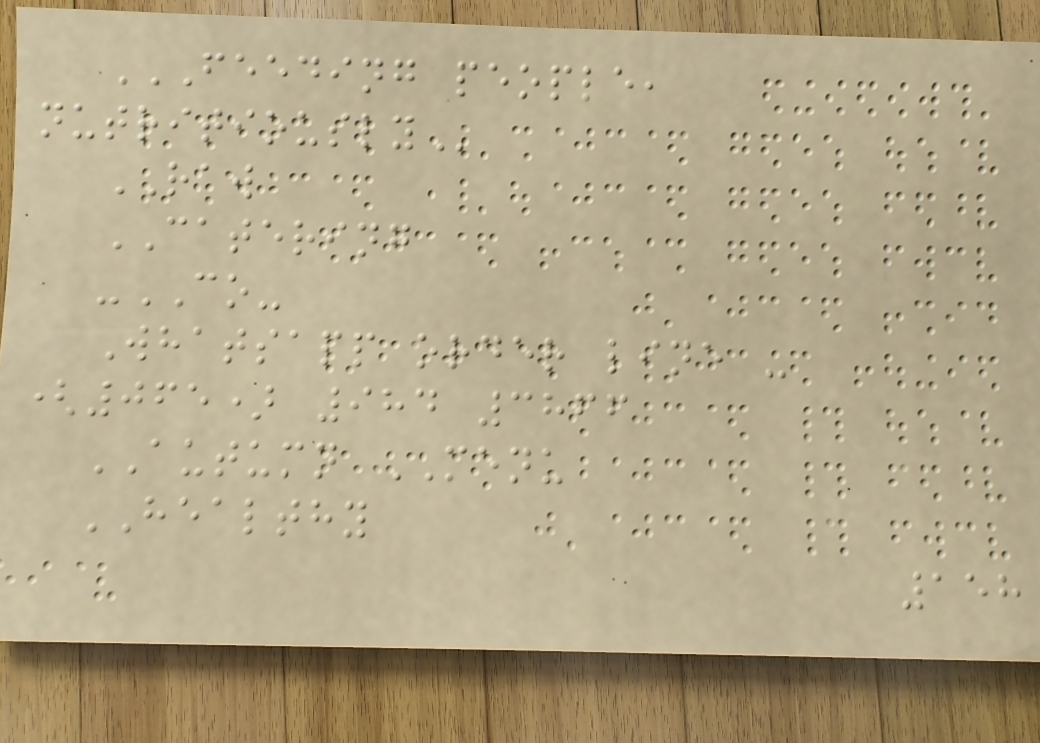FEEDING PEOPLE,
NUTRITIOUSLY
RAW
CATERING
-CO-
Whatsapp order line -
(065) 984 3866
AUTUMN MENU
HEALTHY
158
